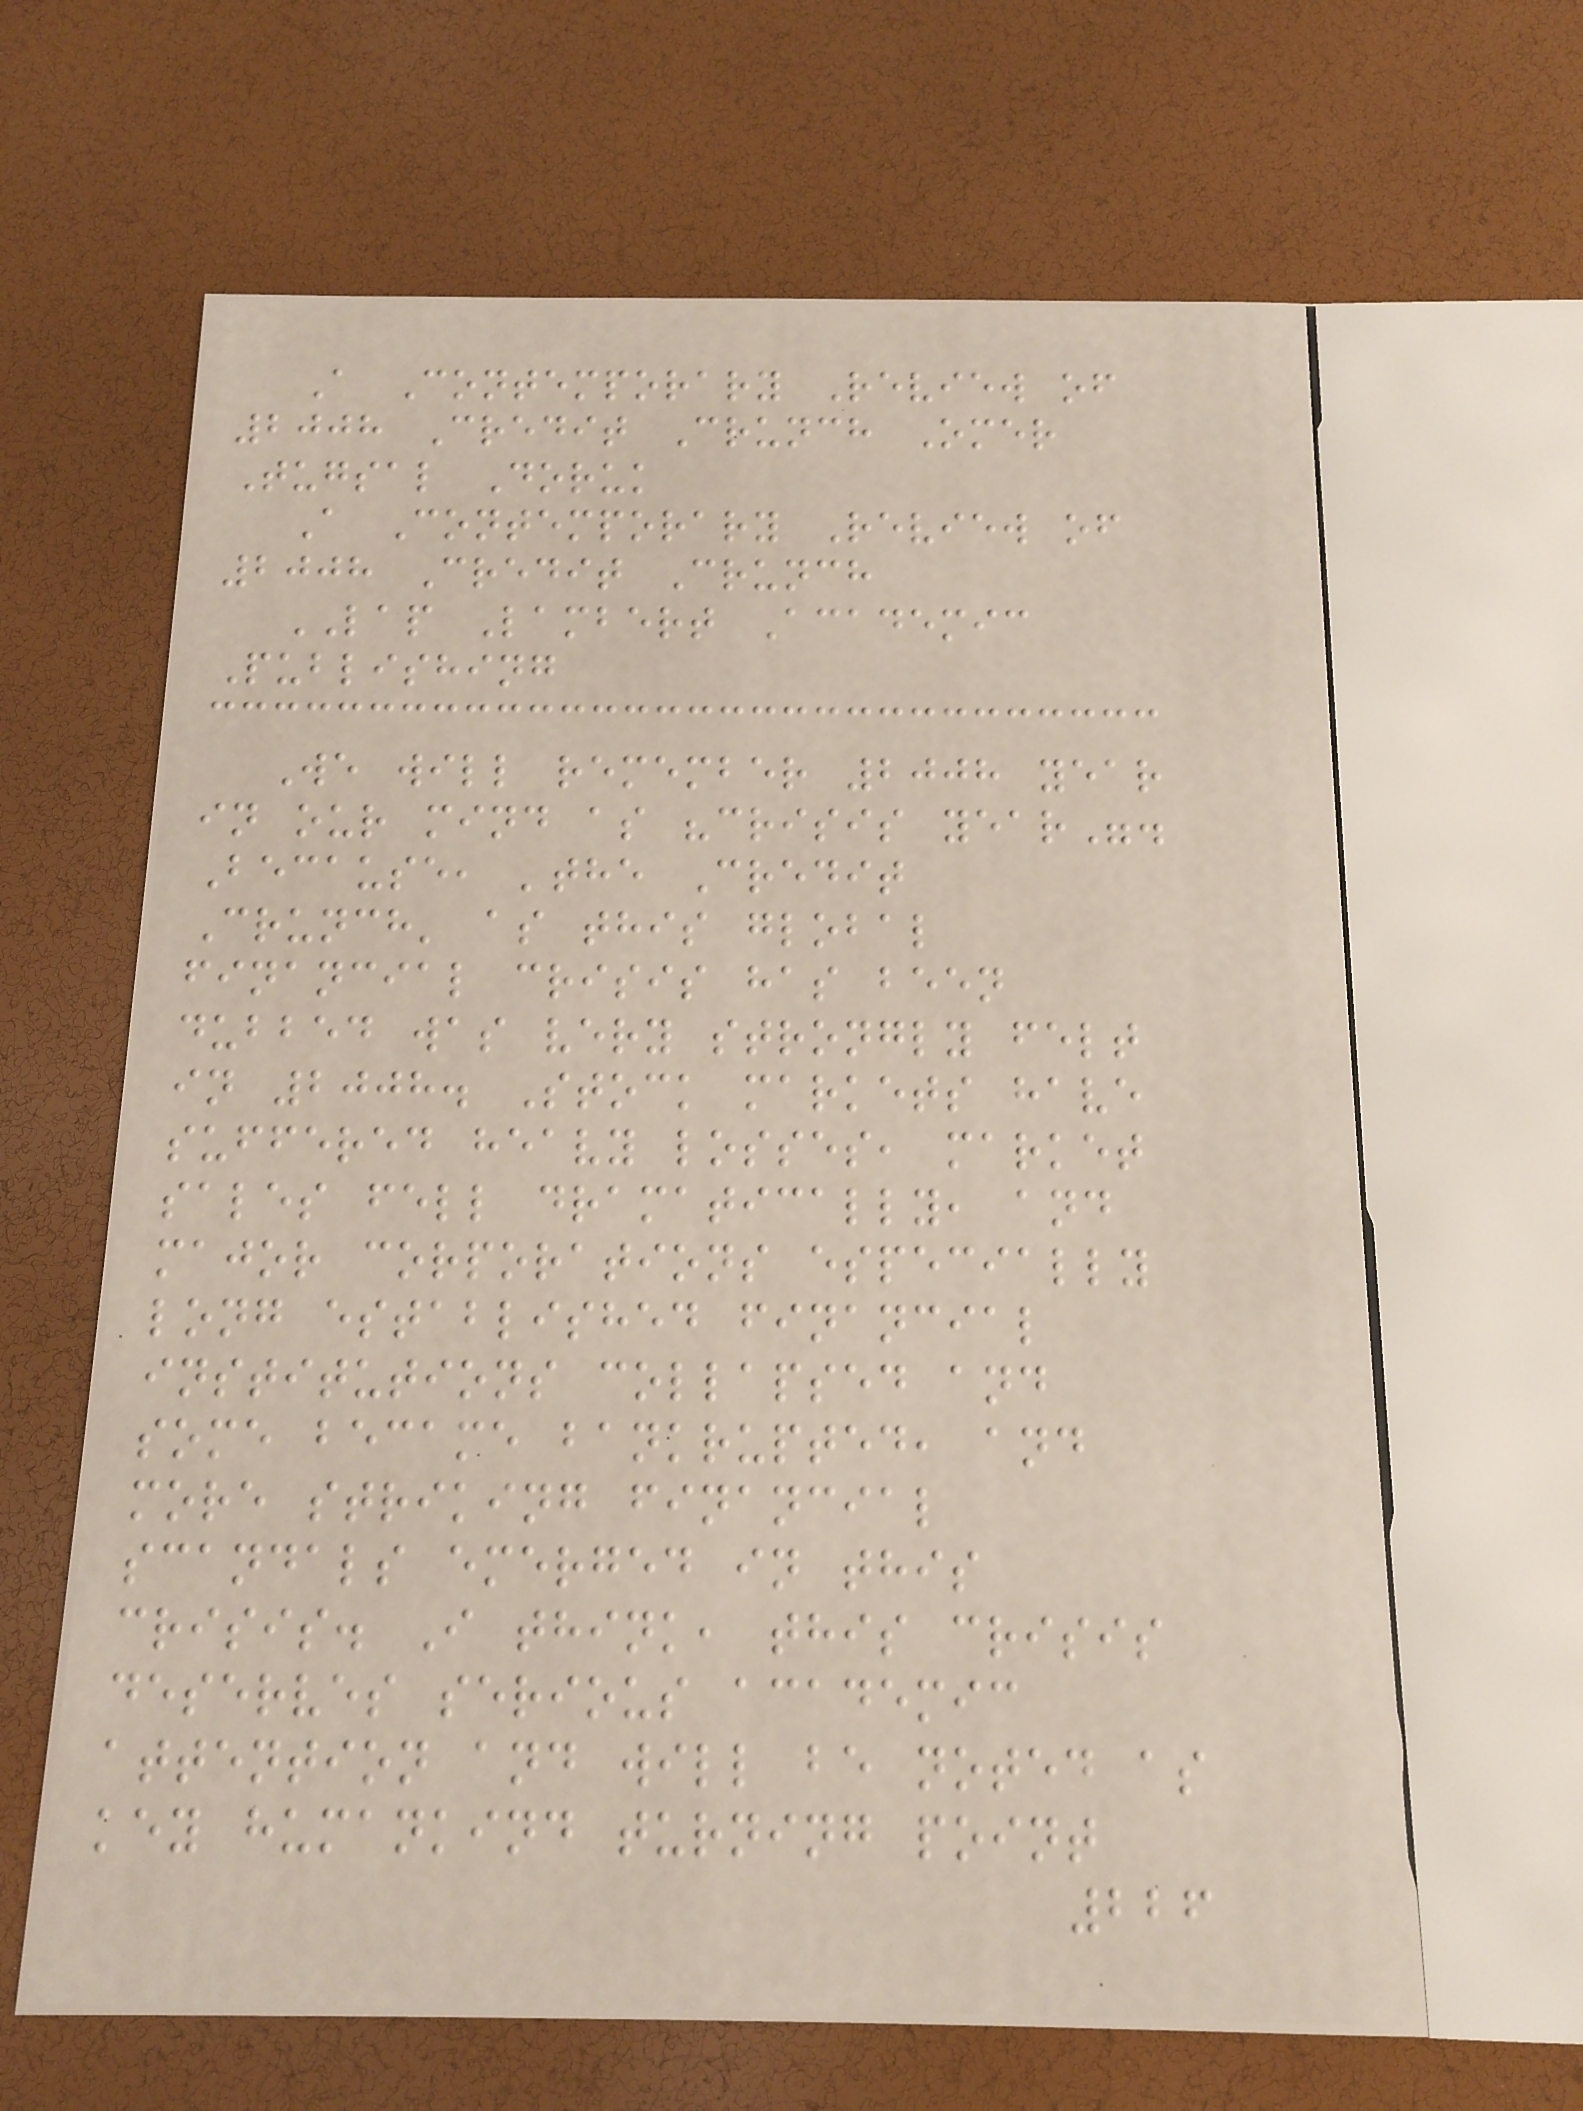A Contemporary Review of
2008 Credit Crunch Omer
Tugsal Doruk
A Contemporary Review of
2008 Credit Crunch
LAP Lambert Academic
Publishing
We will remember 2008 year
in our mind as "crisis year".
Because, 'the Credit
Crunch' as this global
financial crisis has been
dubbed was very strongly felt
in 2008. Stock markets have
suffered heavy losses, market
sales fell dramatically, and
major corporations especially
long established financial
institutions collapsed and
some became bankrupted, and
more striking financial
scandals emerged in this
crisis. I think, this crisis
deserves serious academic
attention and will be noted as
key humankind turning point
226
